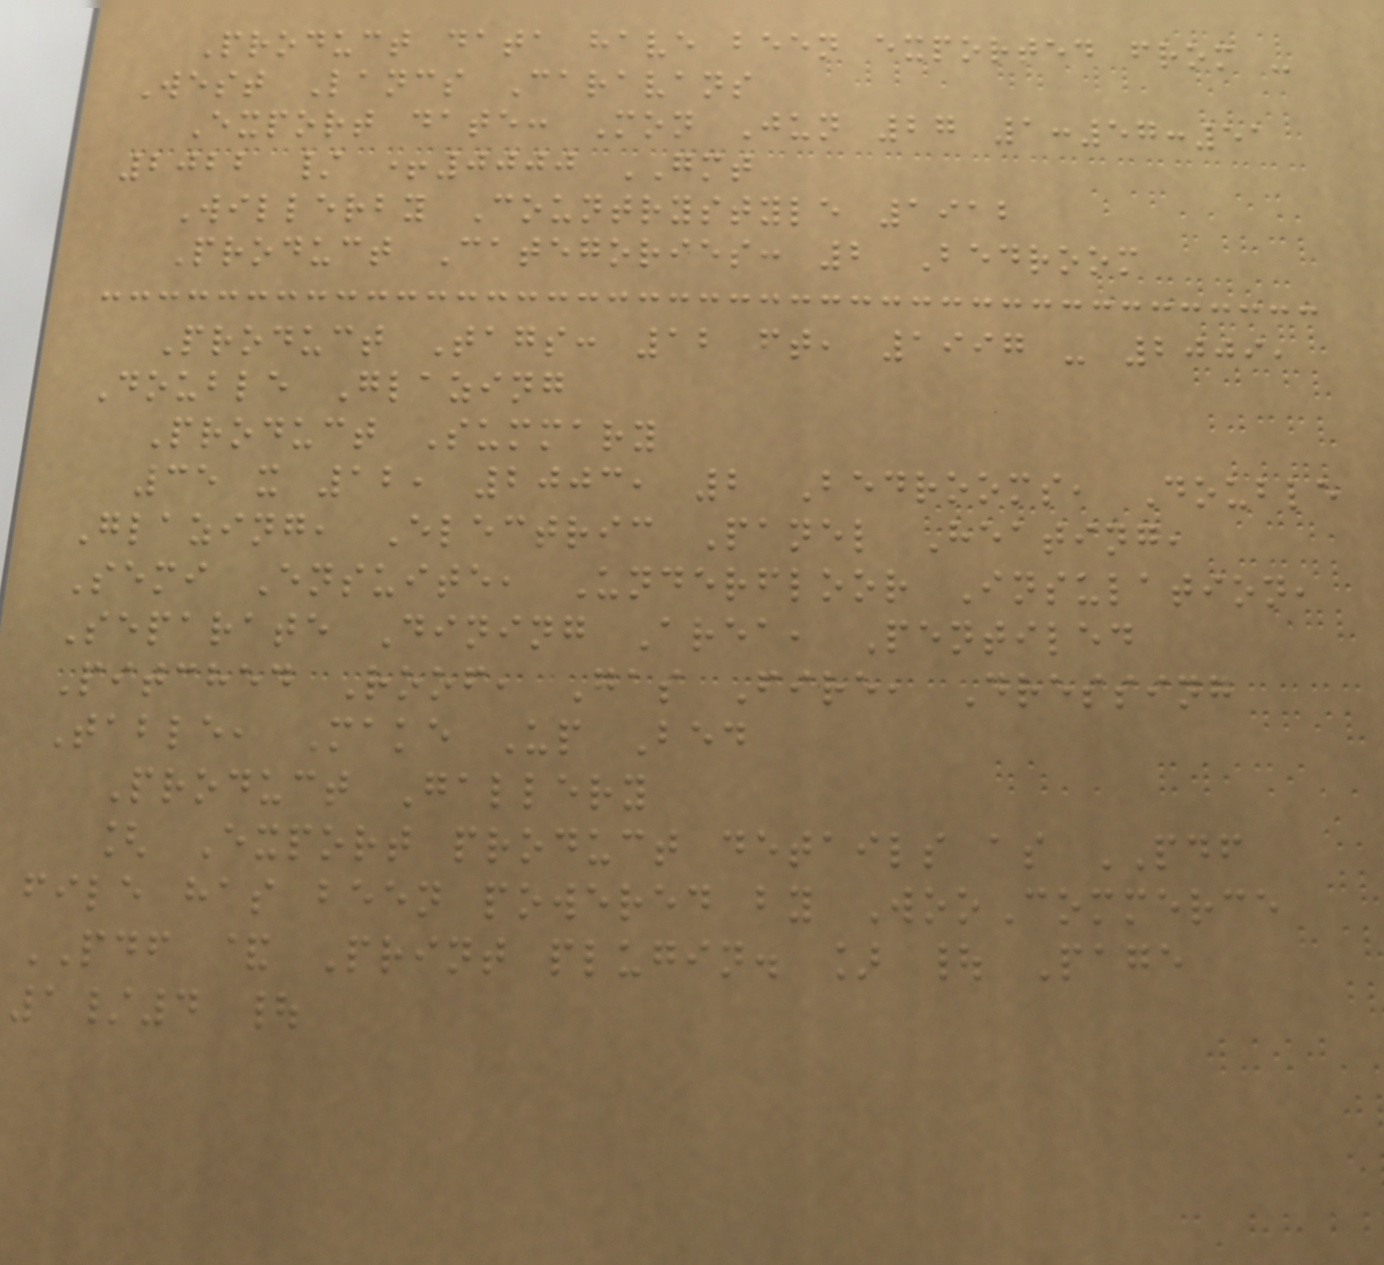Product data have been exported from -
West Lancs Caravans
Export date: Mon Jun 27 1:57:51
2022 / +0000 GMT
Willerby Countrystyle 1912
Product Categories: 2 Bedroom
Product Tags: 12 ft, 1997 - 2009,
Double Glazing
Product Summary
35 x 12, 2003, 2 Bedrooms, Double
Glazing, Electric Panel Heating,
Semi Ensuite, Underfloor Insulation,
Separate Dining Area, Pentiled
Pitched Roof, Gas Fire, Dressing
Table, Make Up Bed
Product Gallery
[ Export product details as PDF
file has been powered by WooCommerce
PDF & Print plugin. ] | Page
1/4 |
